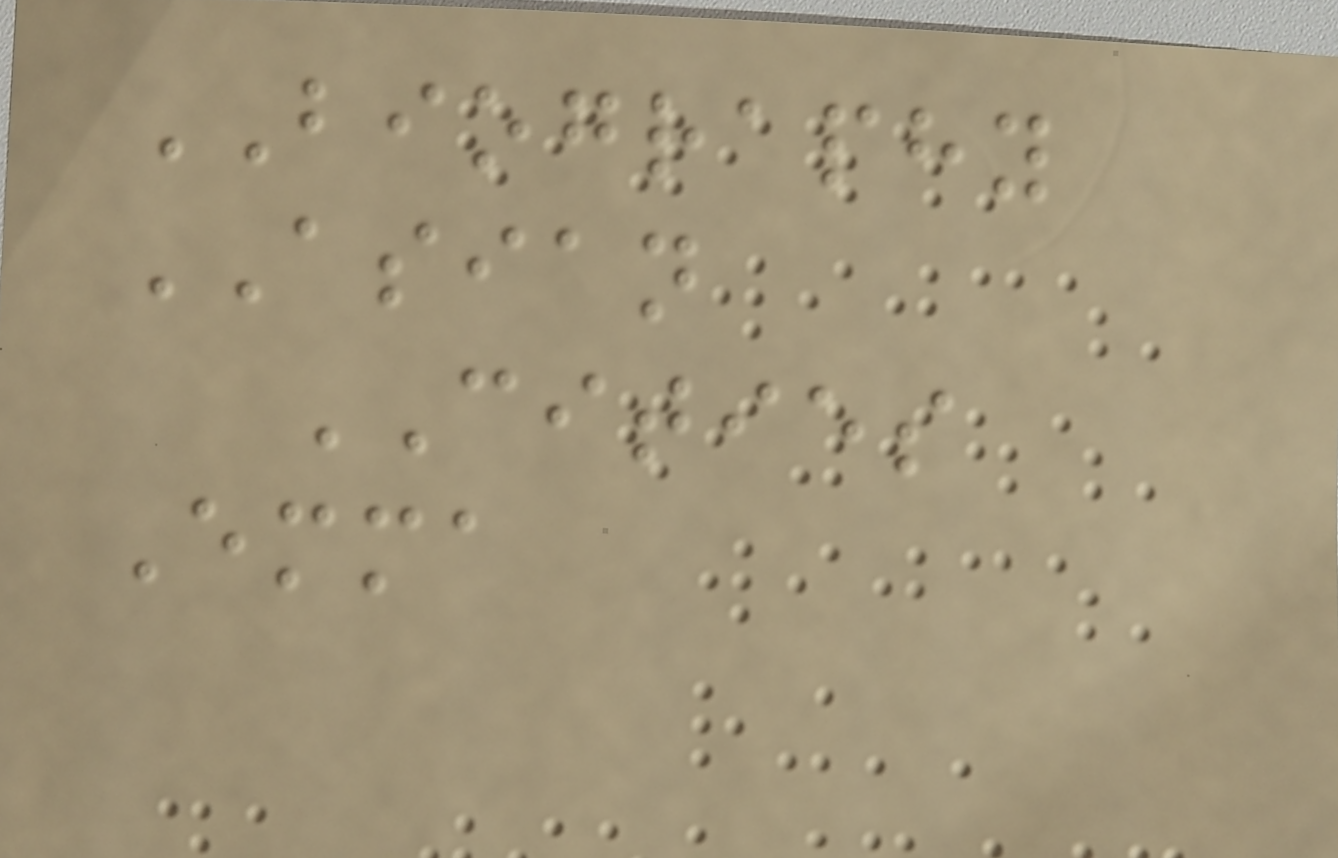BIOGRAPHY
ASIAN
CITIES
Emma
